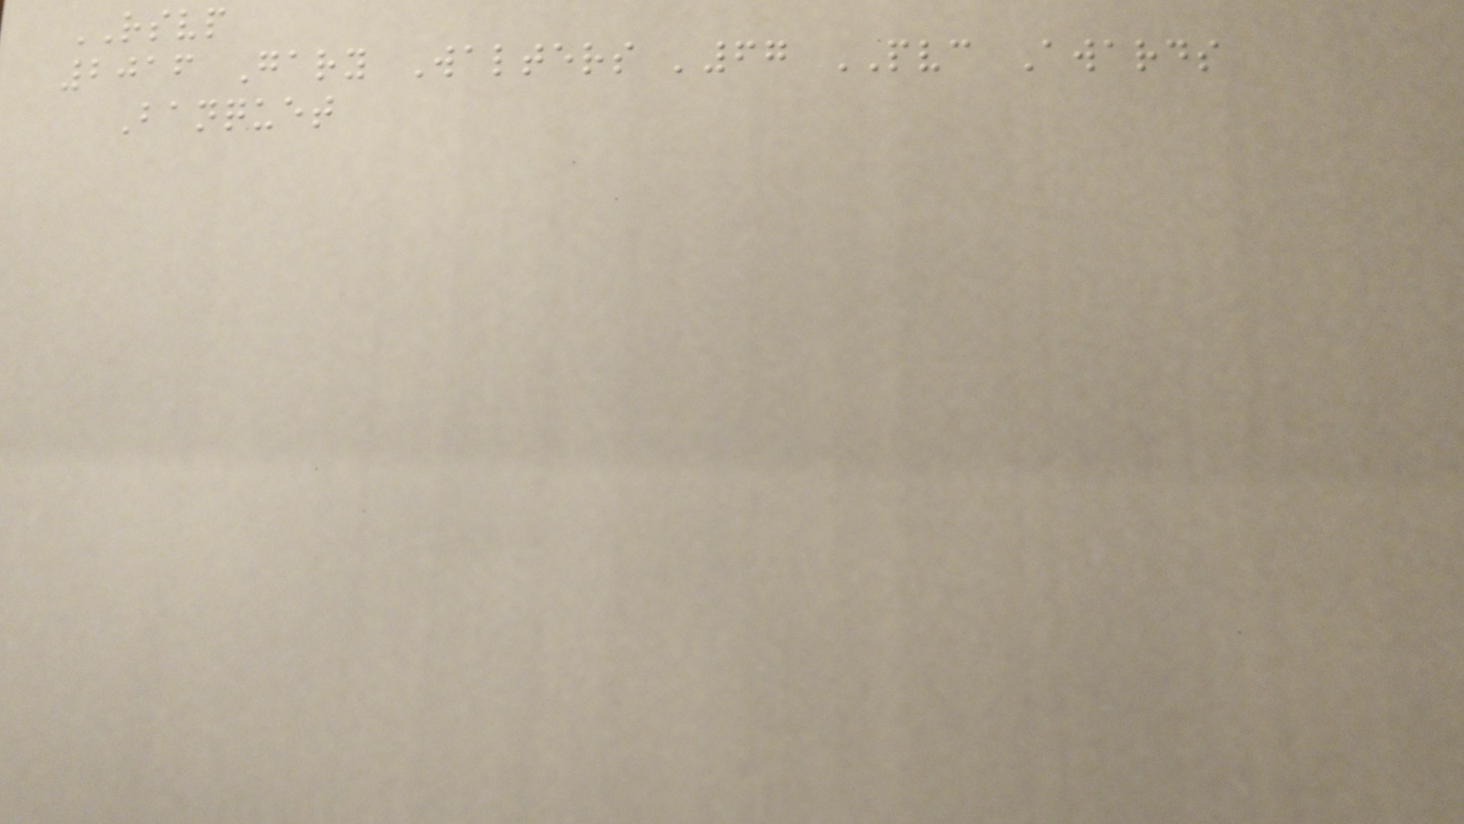RSVP
2016 Gary Walters '67 PVC Awards
Banquet
